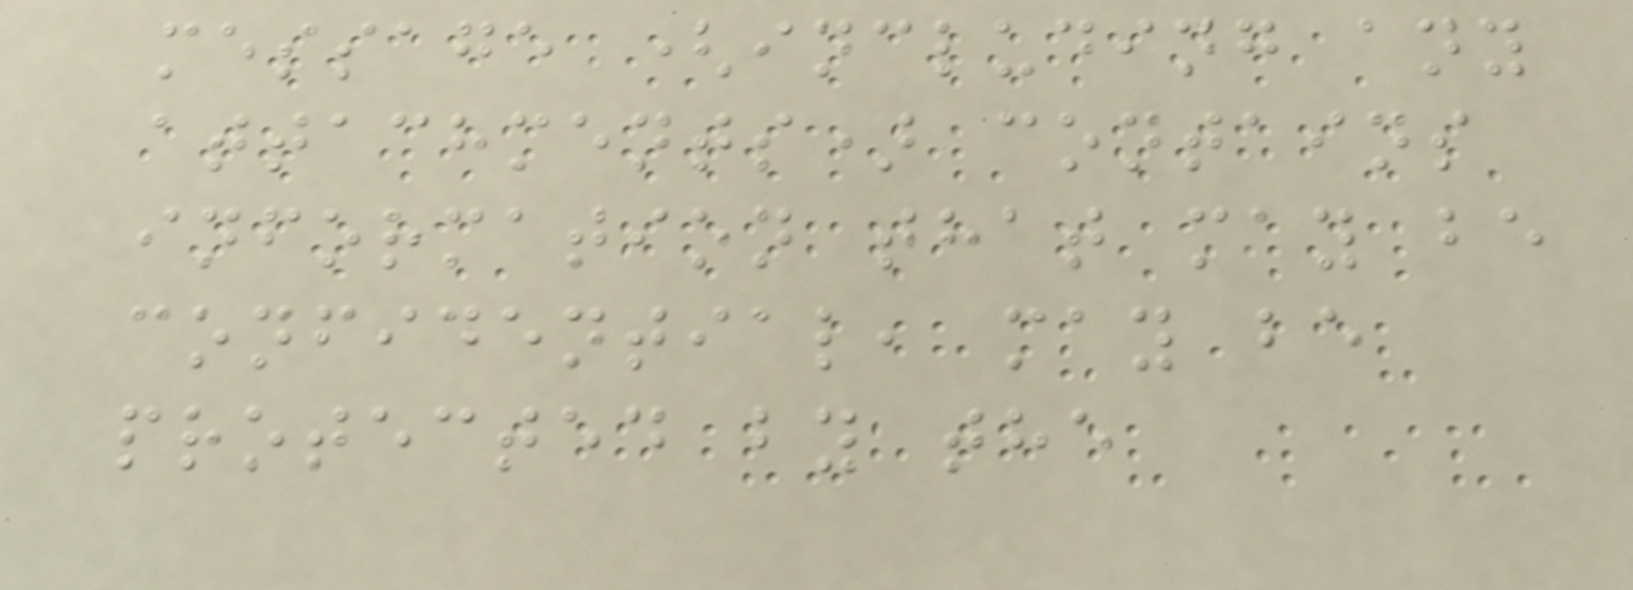message (including any
attachments) contains
information that may be
confidential, may be
protected by the
